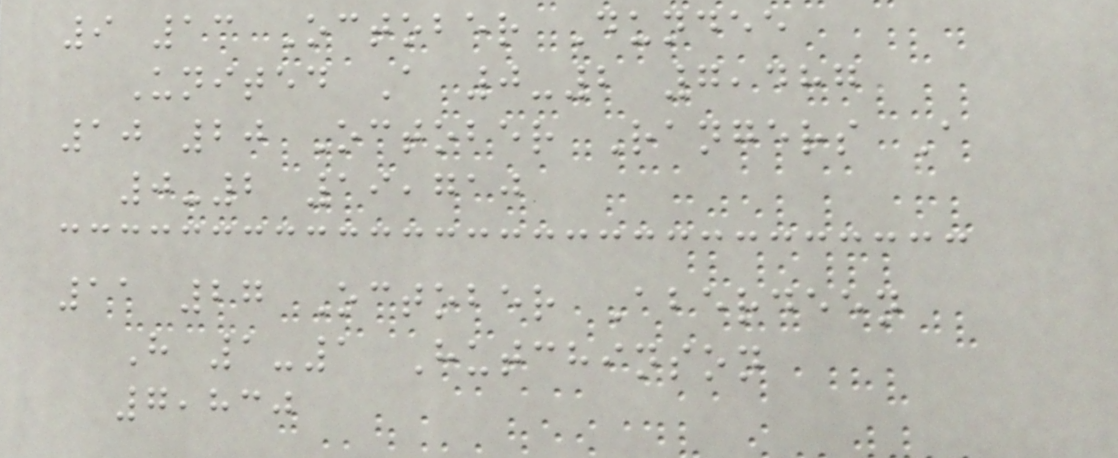9 13 October Dundee
United A 0-2 7,487
10 20 October Rangers A
0-2 19,710
11 27 October Aberdeen
H 1-1 Hutchinson
7,830
